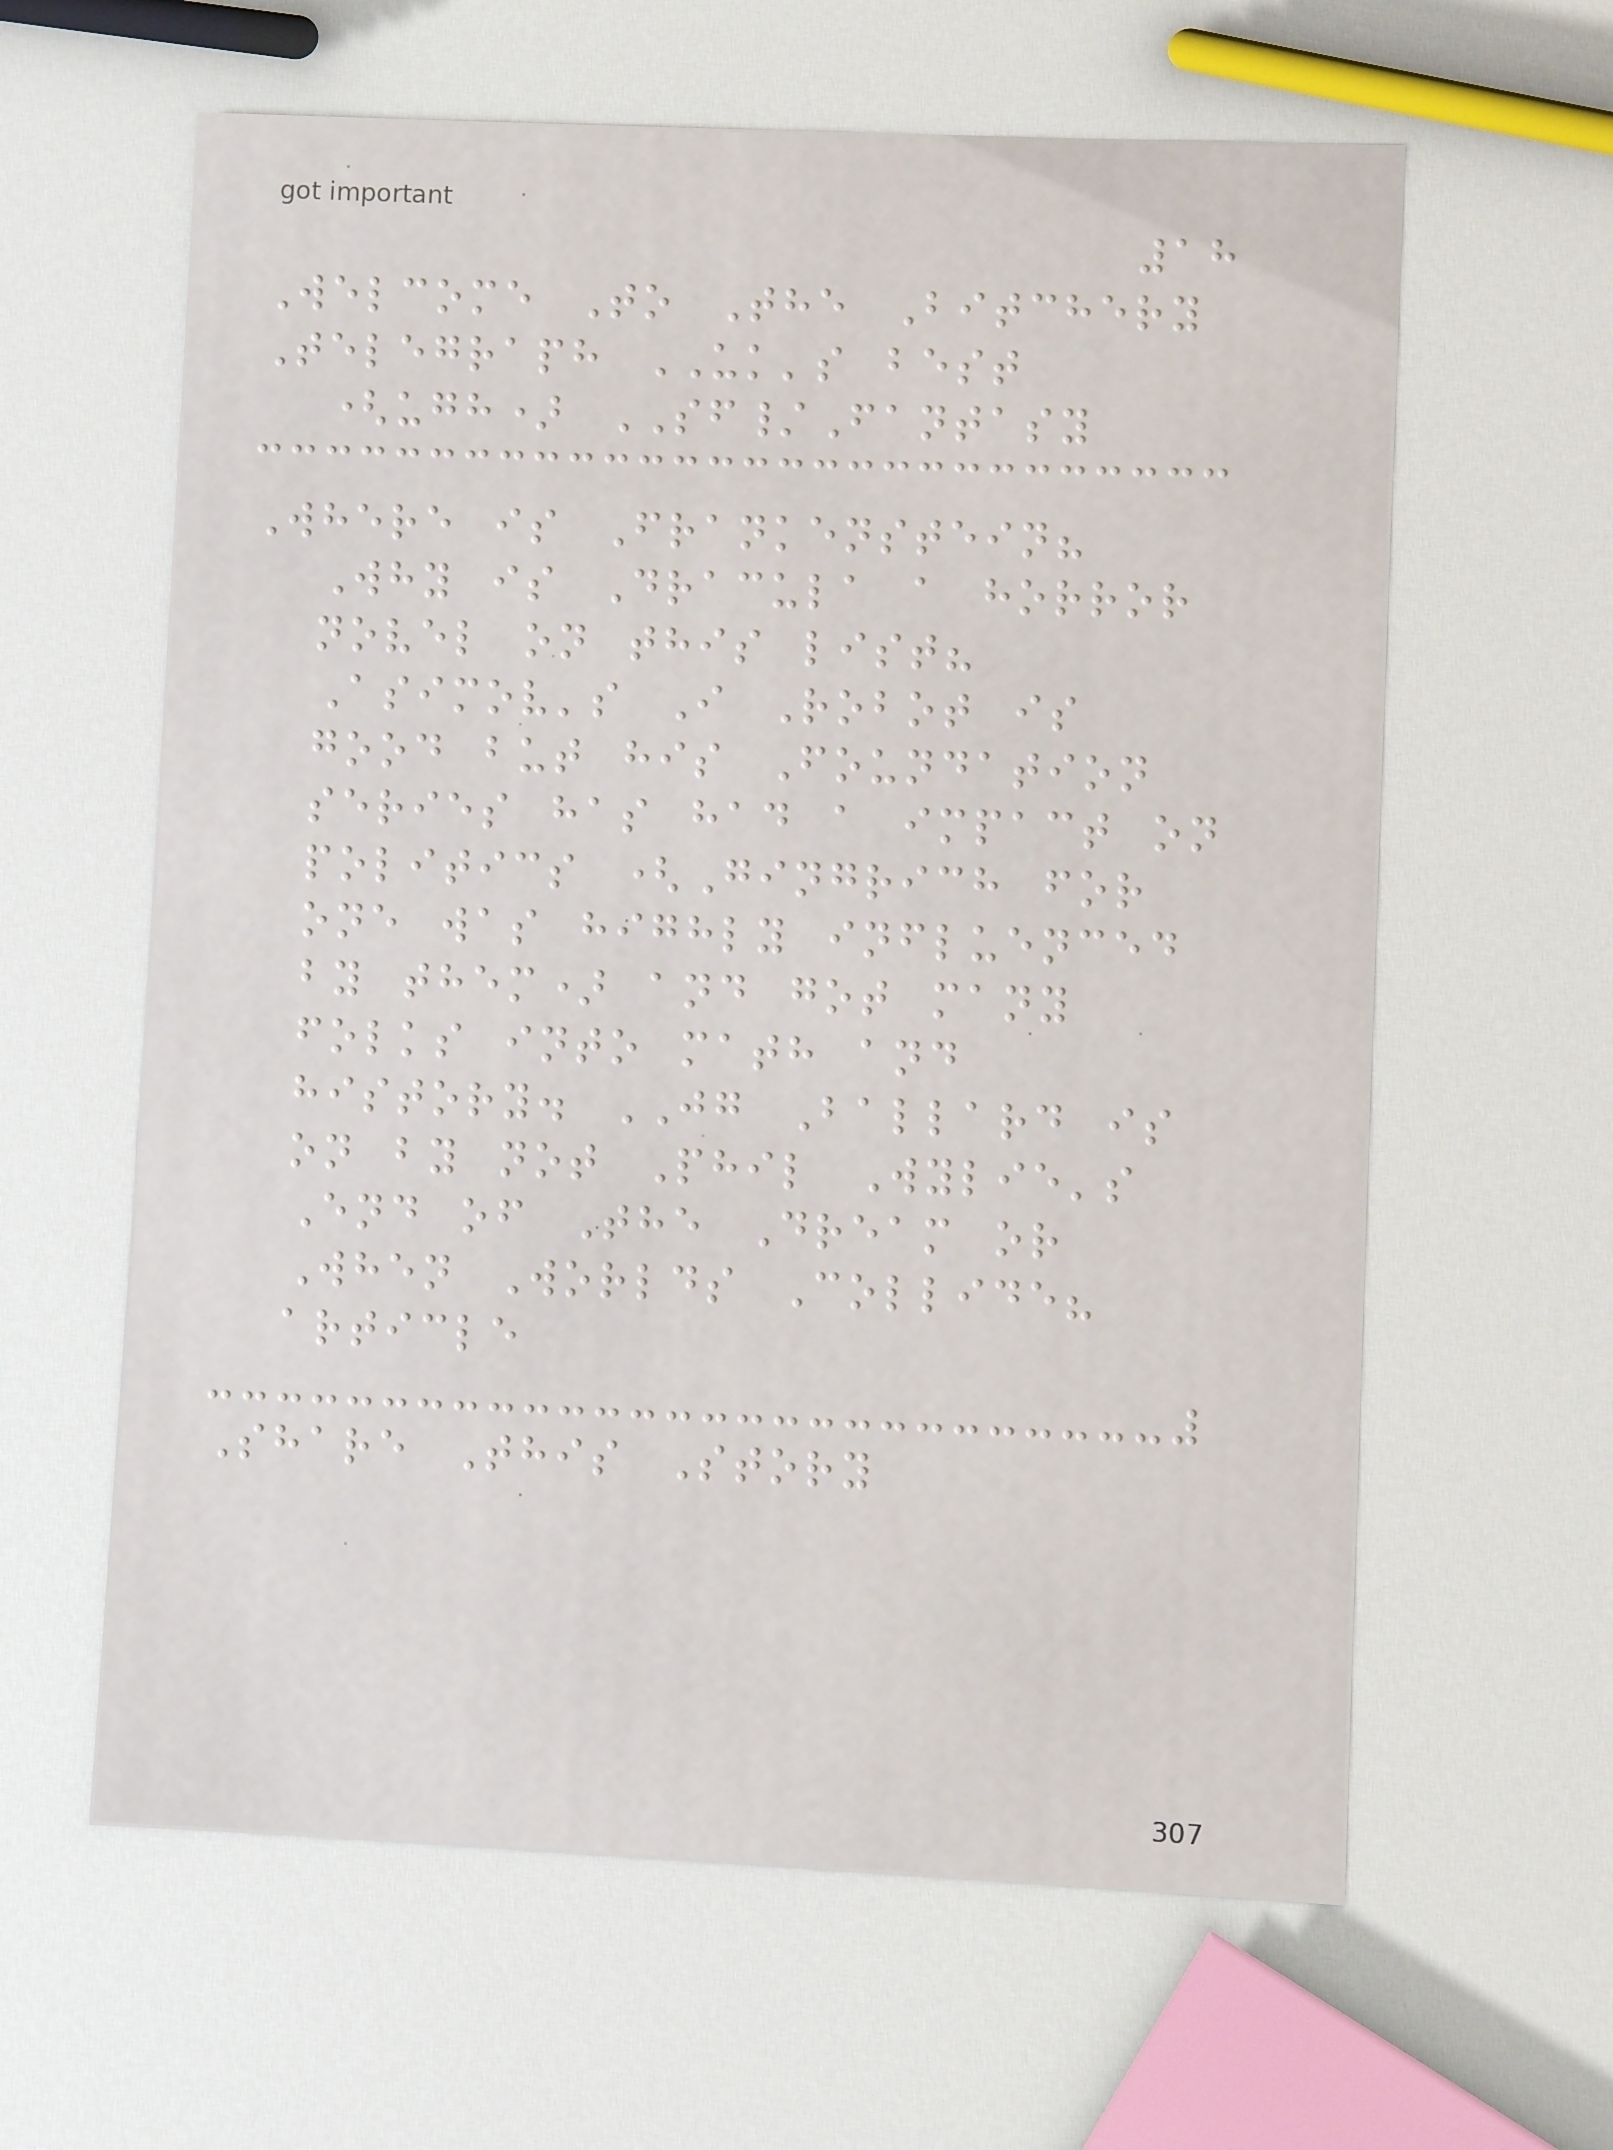18
Welcome To The Bitchery
Telegraph UK's best
(ugh) SF/Fantasy
Where is Frankenstein?
Why is Dracula a horror
novel on this list?
Asimov's I Robot is
good but his Foundation
series has had a impact on
politics (Gingrich for
one was highly influenced
by them) and got many
folks into math and
history. JG Ballard is
on by not Phil Wylie's
End of The Dream or
When Worlds Collide?
article
Share This Story
